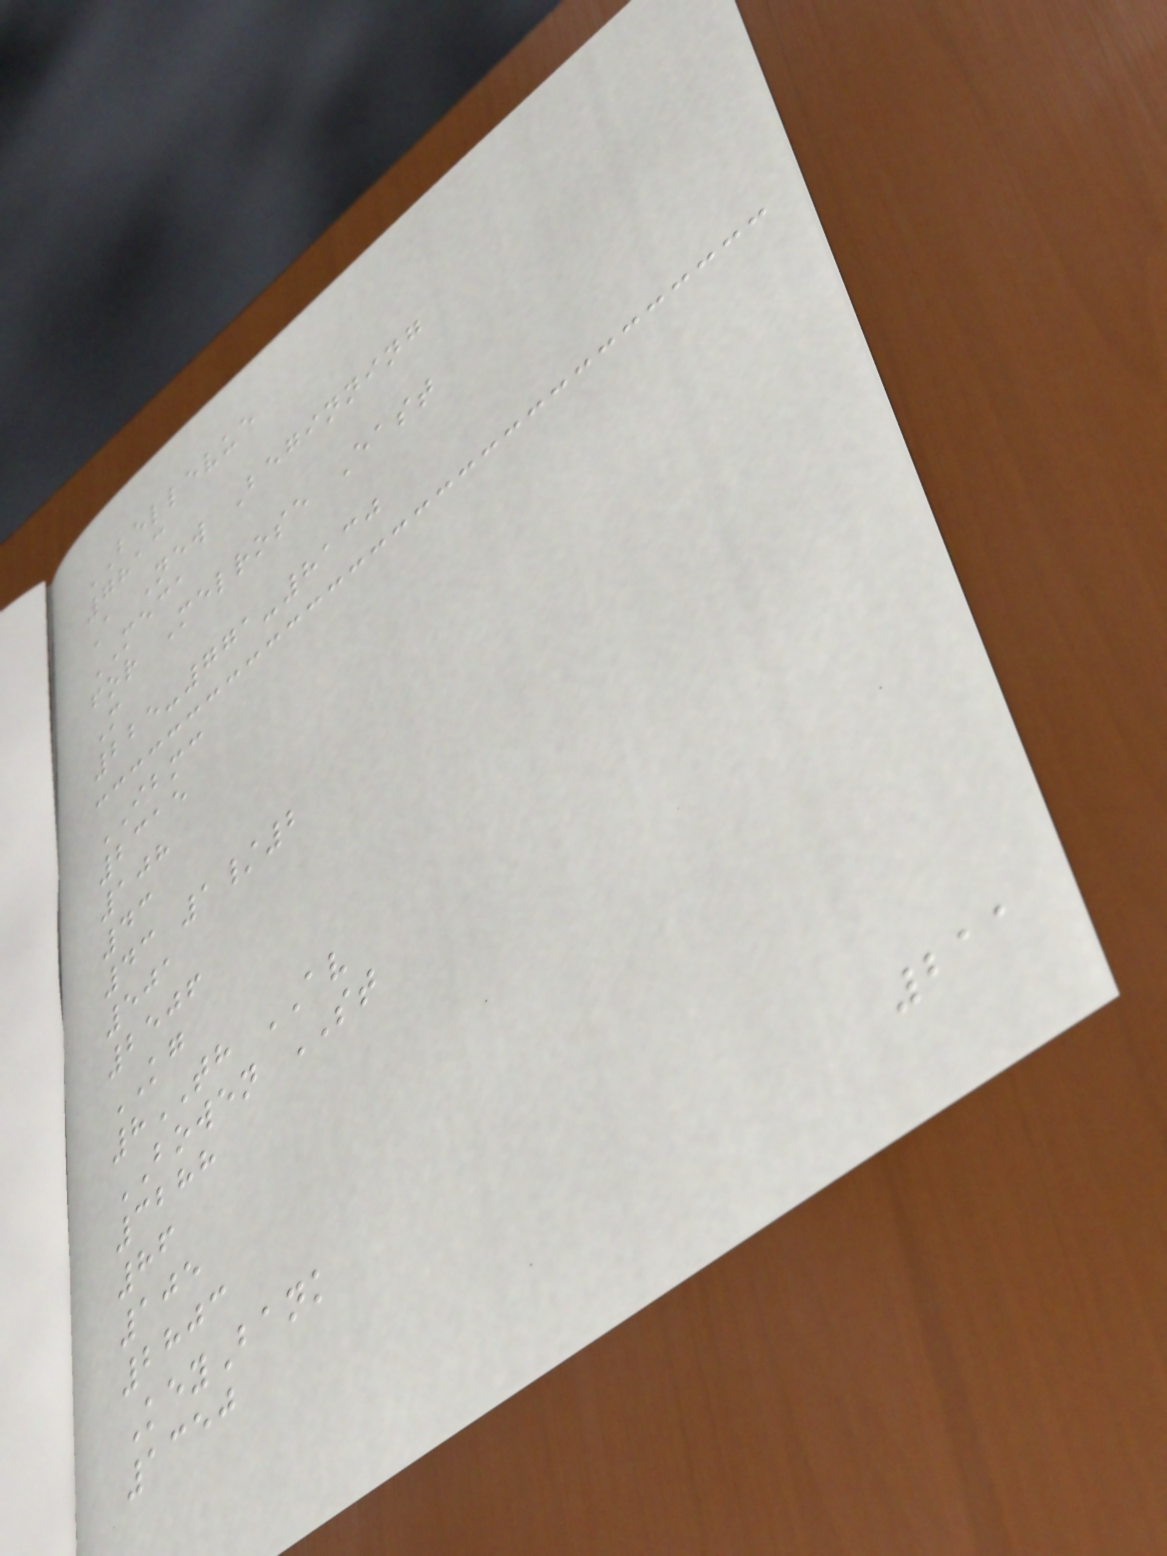BELLEVUE
7813
A New Beginning
MECA
for Melrose East
M
225-771-8130
IBMC
2315
108
43
43 1/2
501
2506
KG
8TH AV
BOWEN ST
3288
86
105
2803
KeyBank
1350
211
